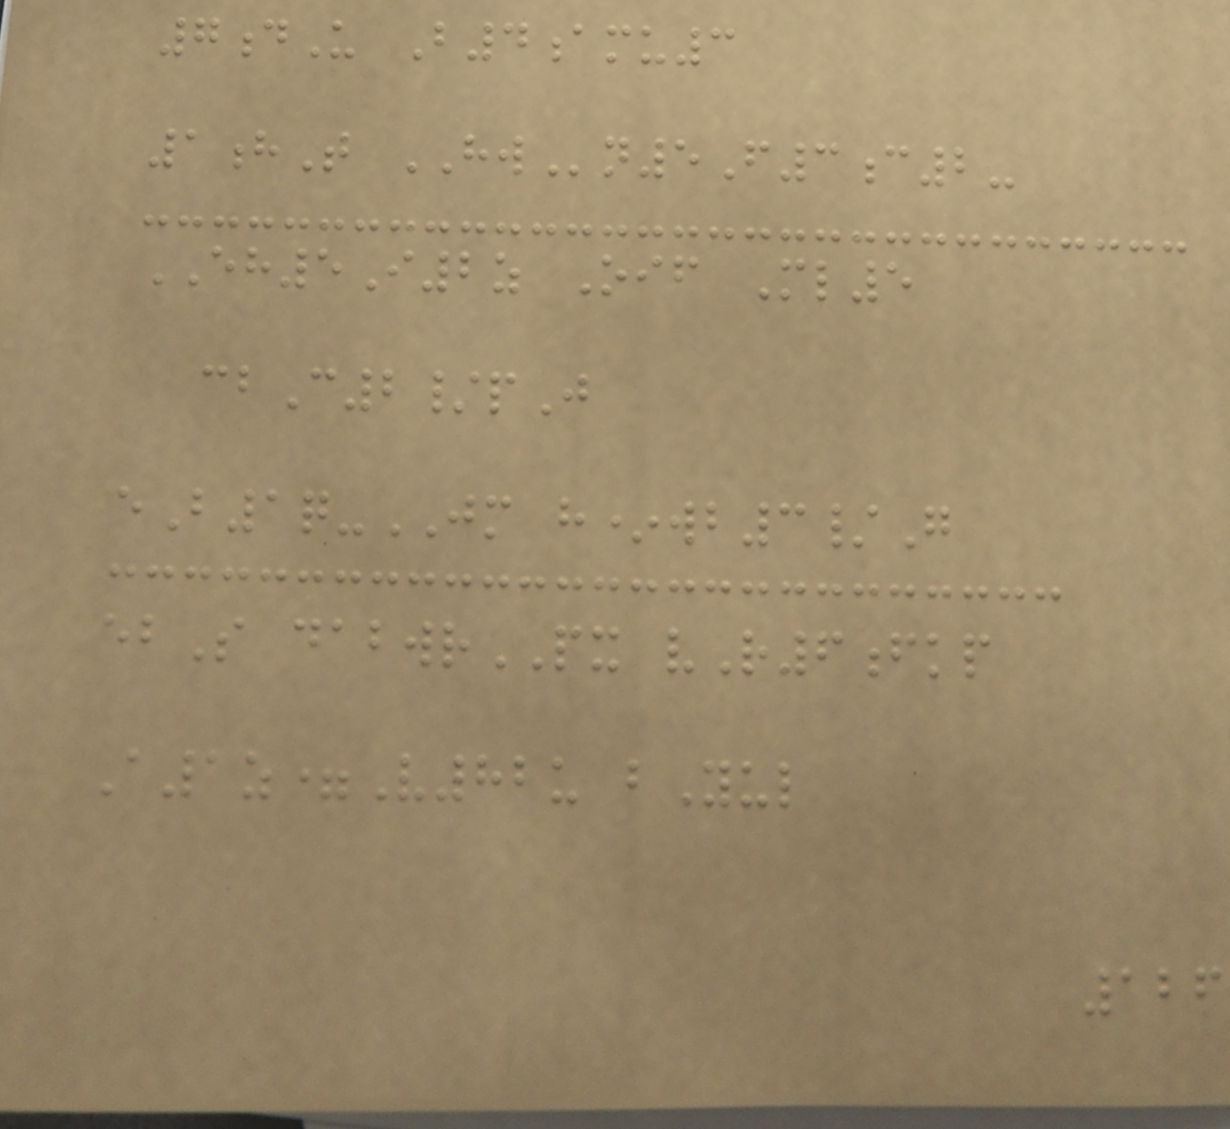7dU B4amu3
1hT HWn5F3c2-
EH5I2z Oif Ml5
cbC2/pJ
eB1q-JM h*wb3/G
ebS dabwrPX vR6fkp
A1z=V82u bYul
126
